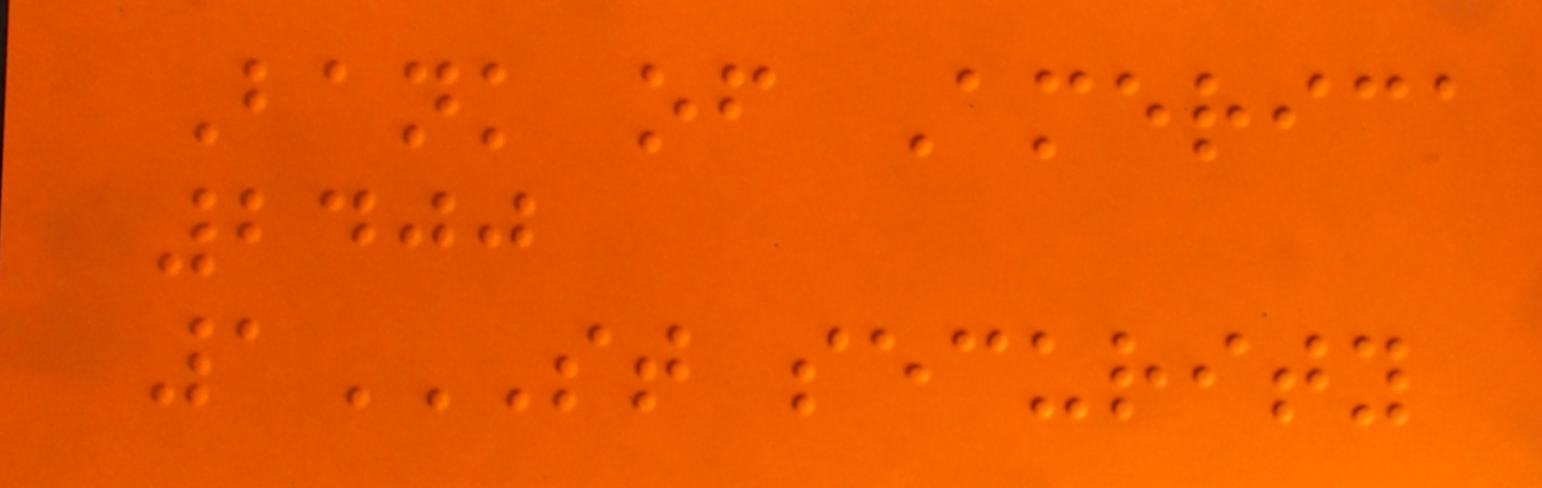Bank of America
2400
1ST SECURITY
